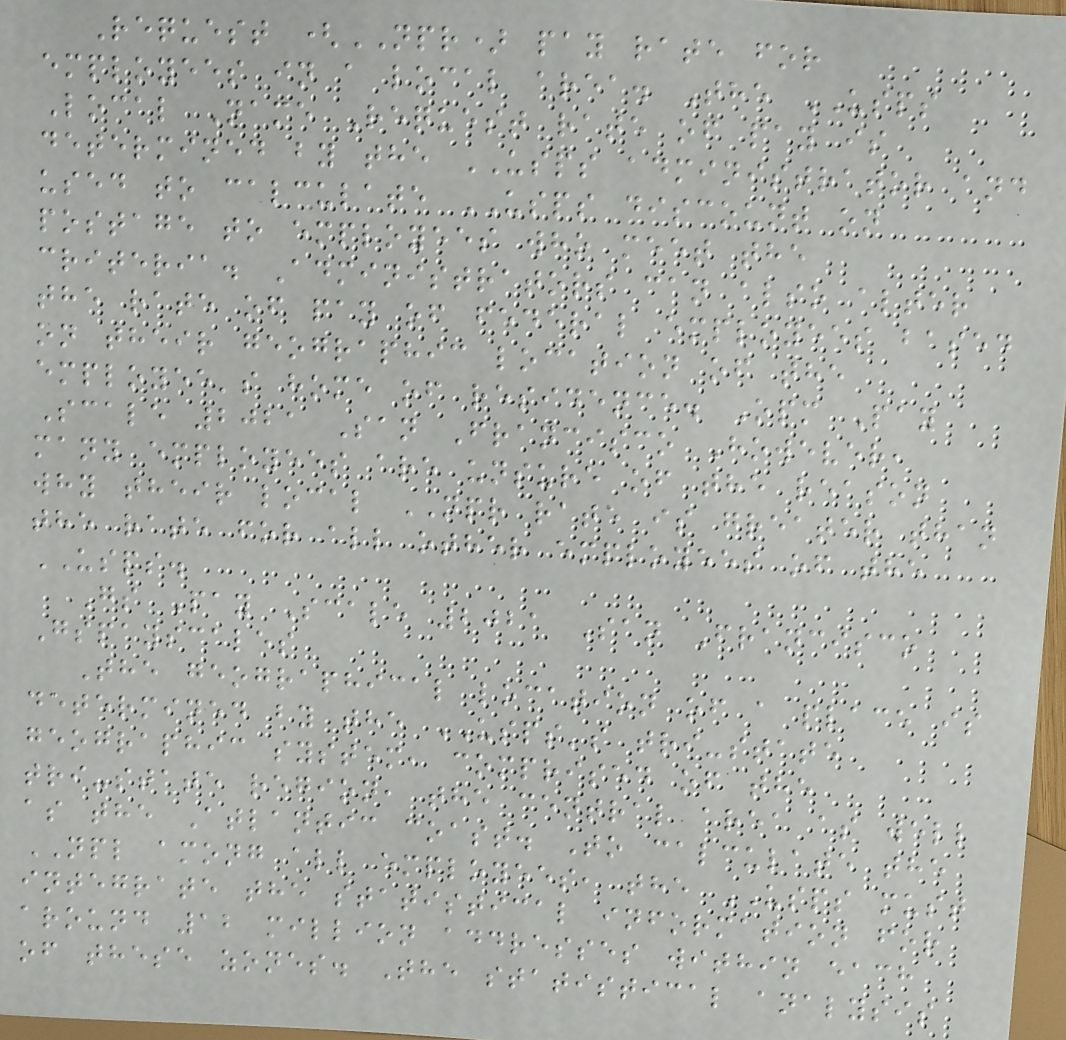Request (NPR) pay rate for
employees in a local area. The USPS
Local Name Request rate of pay is
determined by the USPS administrator and
used to calculate USPS discount on
postage to employees who meet the
criteria. Administrators can also alter
the rate of pay of federal employees based
on their geographic location of the
employee's home of residence. Opm Pay
Scale 2021 San Francisco However,
many employees are unsure of the reason
why their local NPR rate is greater than
the rate for all other employees of the
USPS.
Gs Pay Scale 2021 San Francisco
Gspayscales
The geographical location of a place is
determined by the USPS's tri-state
geographic system, comprised of the
tri-state region, the central area as well
as the Atlantic coast. To calculate the
NPL among all employees, the USPS must
integrate the statistical information for
around 12 million addresses within each
of these zones. The statistical analysis
